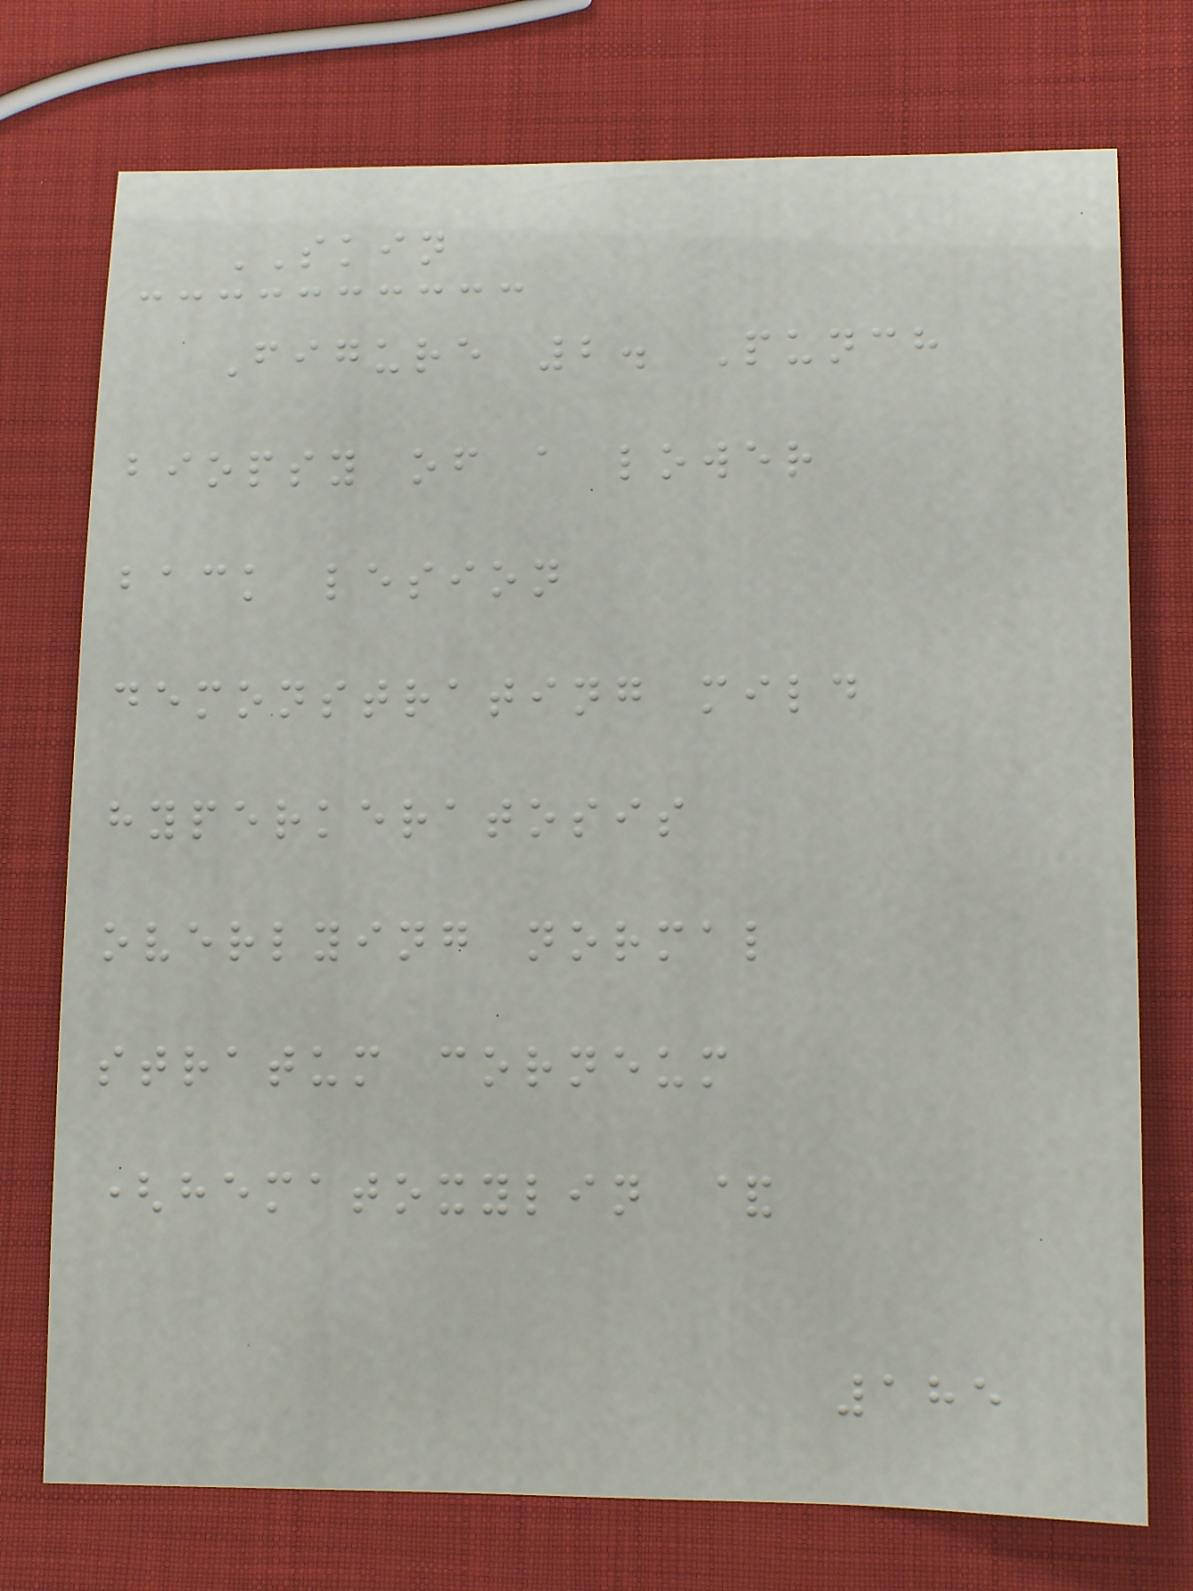SKIN
Figure 2. Punch
biopsy of a lower
back lesion
demonstrating mild
hyperkeratosis
overlying normal
stratum corneum
(hematoxylin &
185
